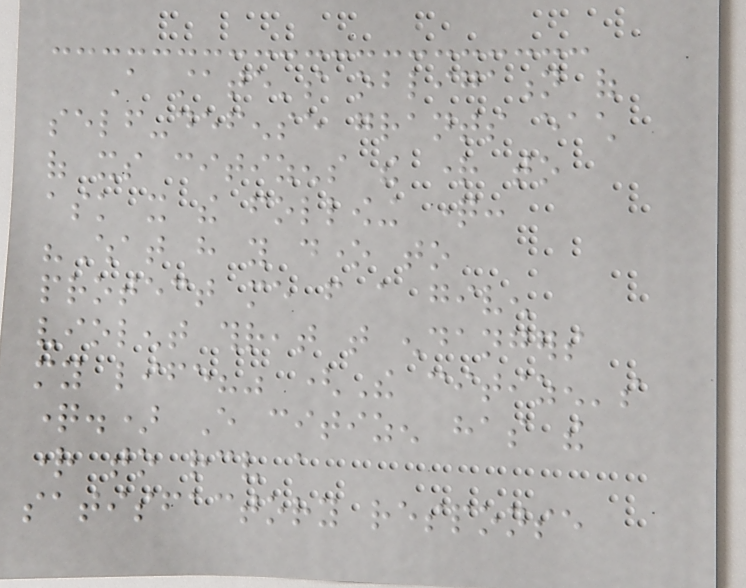A state's obligation of
self-defense grants each
of its citizens the right to
ask it the following question:
"What have you done to
protect me from a given
violent threat that endangers
my life?" (The citizen's
question.) Every citizen has the
right to receive a
satisfactory response
